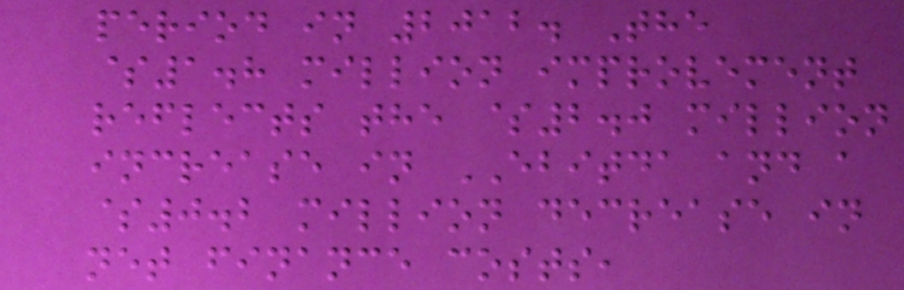period in 2012. The
$1.8 million improvement
reflects the $2.0 million
increase in EBITDA and a
$0.2 million decrease in
net finance costs,
